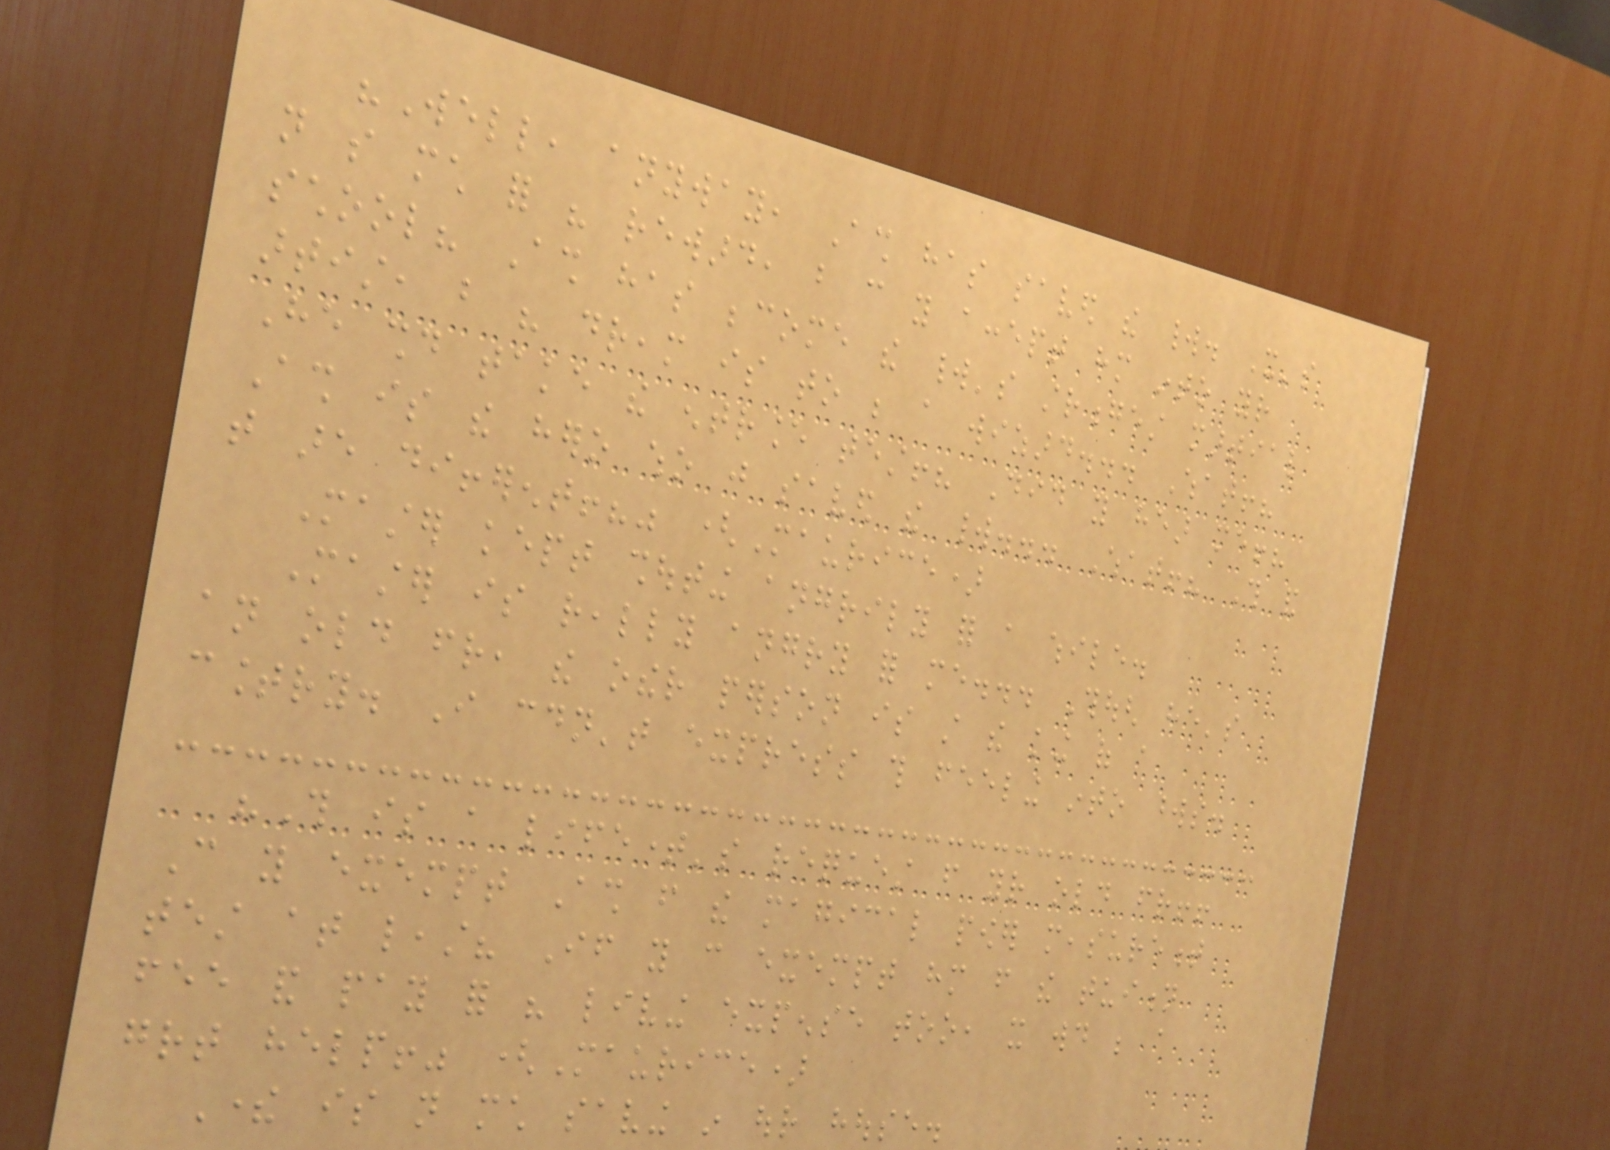"Well, anyway, Ash has saved the world. It's
not so much for his reward, but can you accept him into your
school? Ash has become the world's strongest martial
artist, but his dream is to be a wizard... What!?
He should take the entrance test!? Did you hear me!?
Ash is the hero who just saved the world... What!? This and
that are different!?" (Maurice)
Master kept shouting angrily for a while.
Master is really angry for me... Though he's
an old friend, the other person is still the king of a
country. I couldn't express this feeling into words.
"This is a lifetime's request from your old friend!!
Can you exempt Ash from the magical power measurement
test at least? If you can exempt him from the tuition
fee and pay for his living expense too, it would be a
great help!" (Maurice)
There is not much saving in our house.
